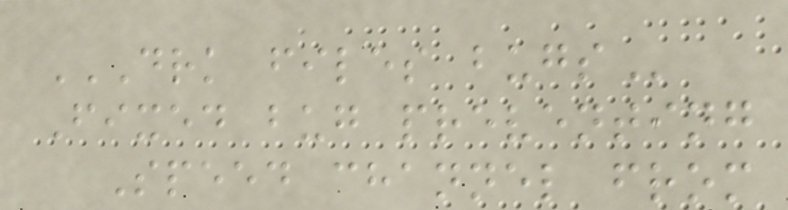DRK FILES BUGS
Fixed bug preventing
Speed channel from
